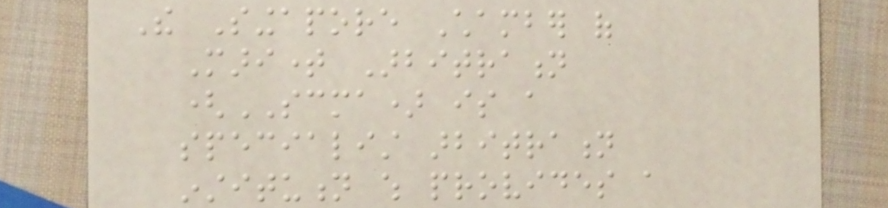The Singapore Chamber of
Maritime Arbitration
(SCMA) is a
specialist arbitration
institution which provides a
